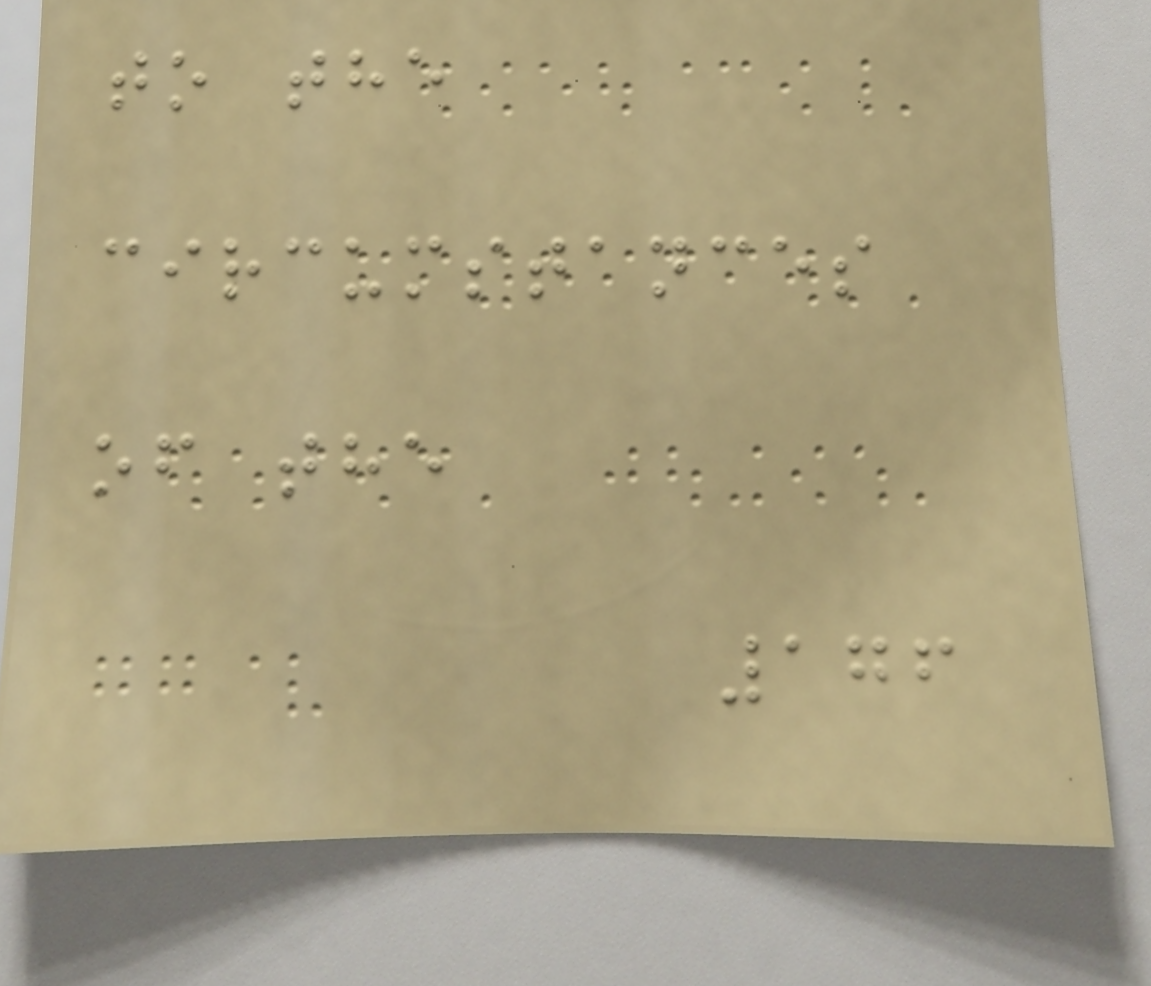to the
circumstances
of the
176
